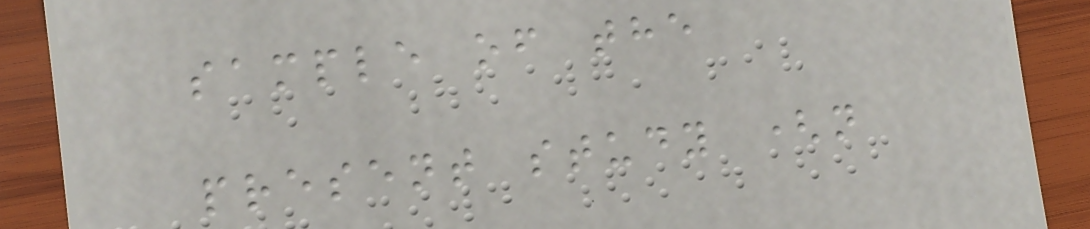sample of the
present study (n
